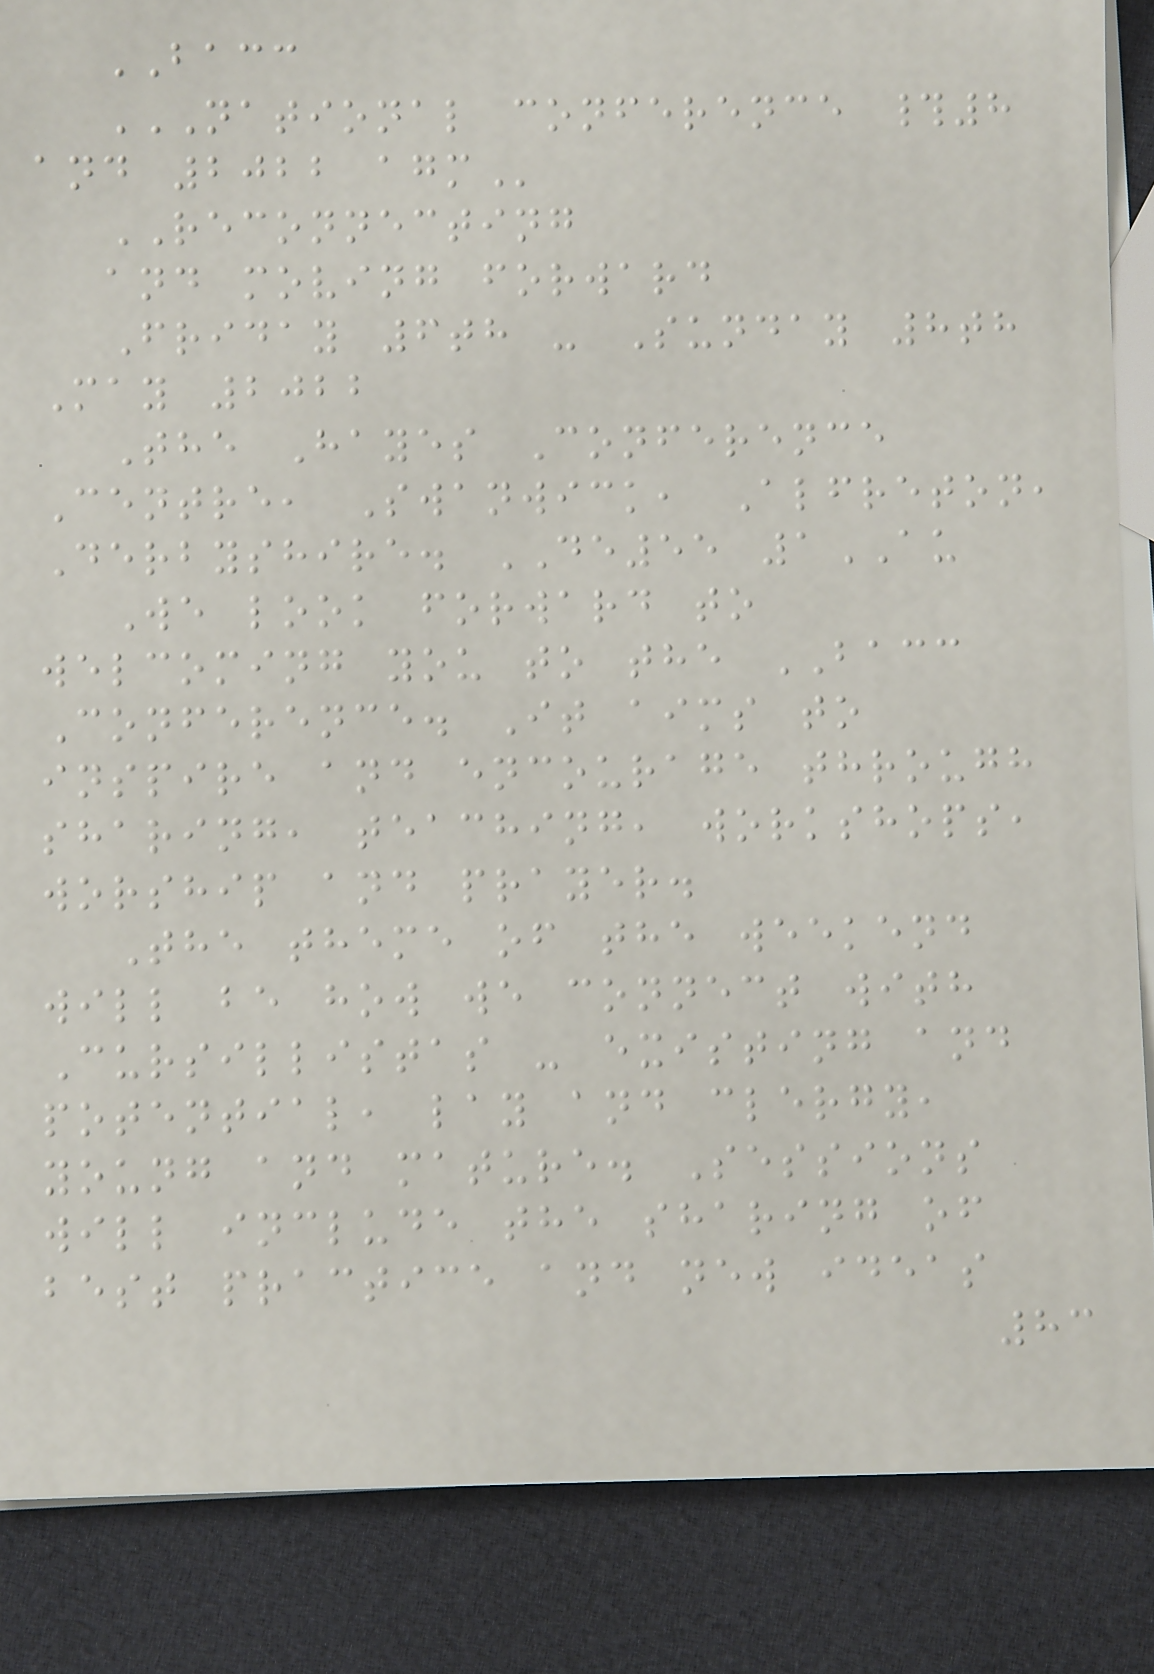BACC
NATIONAL CONFERENCE #8
AND 2022 AGM
RECONNECTING
and moving forward
Friday 6th - Sunday 8th
May 2022
The Hayes Conference
Centre, Swanwick, Alfreton,
Derbyshire. DE55 1AU
We look forward to
welcoming you to the BACC
Conference. It aims to
inspire and encourage through
sharing, teaching, workshops,
worship and prayer.
The theme of the weekend
will be how we connect with
Cursillistas - existing and
potential, lay and clergy,
young and mature. Sessions
will include the sharing of
best practice and new ideas
83
